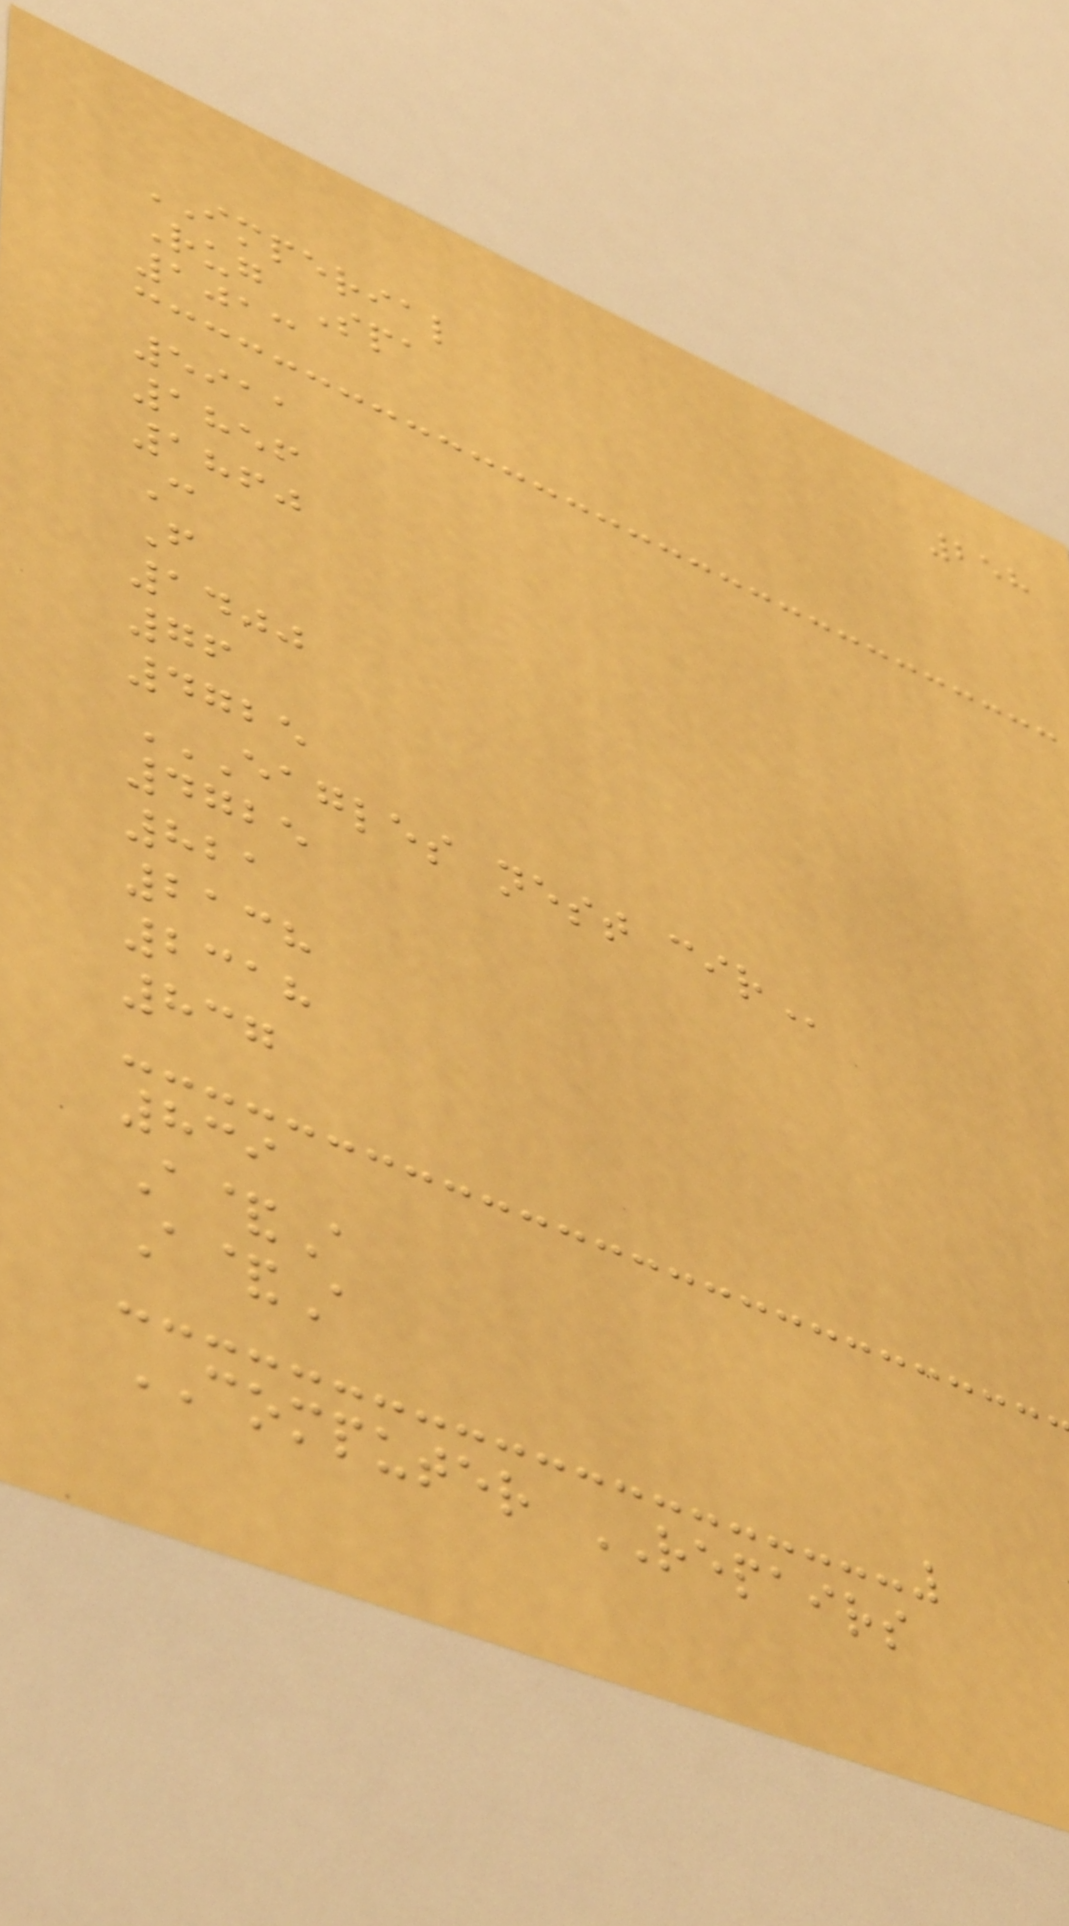258
IMPERIAL
Rug Spa
1013
5911
1856
1860
C
F
1400
76
4725
EAGLES NEST CIR
4725
821
2138
2318
837
839
A&A
A&A
COMPUTER REPAIRS
